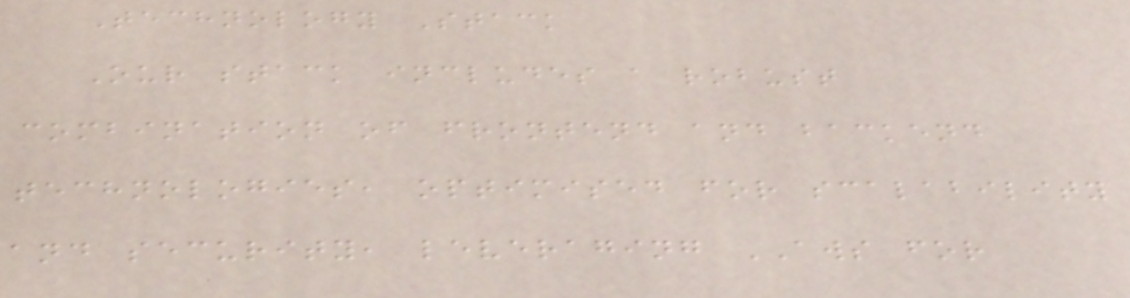Technology Stack
Our stack includes a robust
combination of frontend and backend
technologies, optimised for scalability
and security, leveraging AWS for
